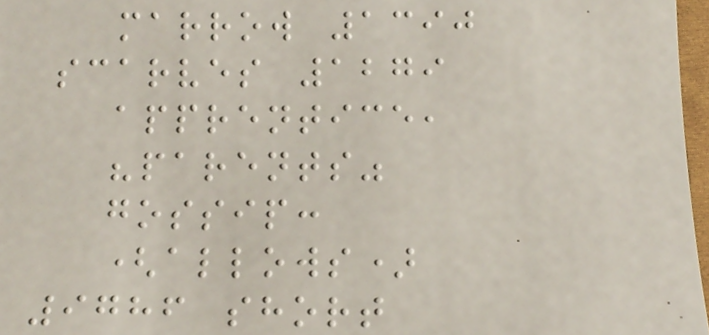marrow 1390
scarves 1279
apprentice,
"parents"
gossip:
(allows)
9786 short
